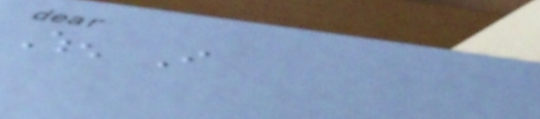When I
